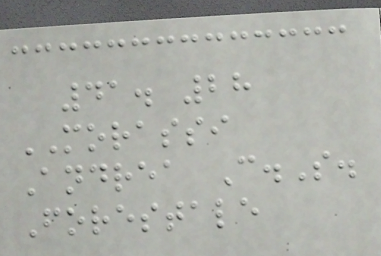41. 28
MORASSI
Andrea C.S.
Forestale
